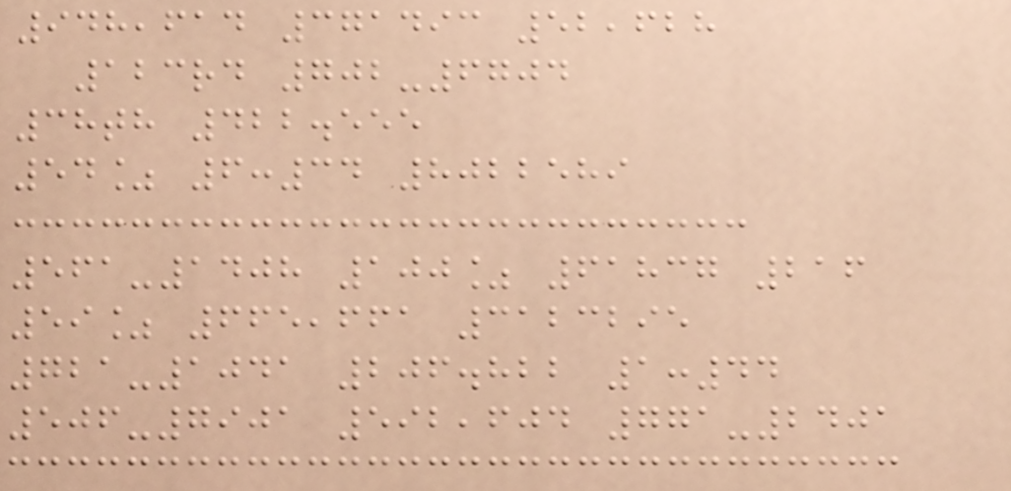948,614 371493 52,628
123rd 702-6704
38th 422.555
54% 6:34 8022589
561-1408 100% 61837 216
59% 665,661 3123295
721-1041 206.822 1:44
506-7901 592,604 771-2401
